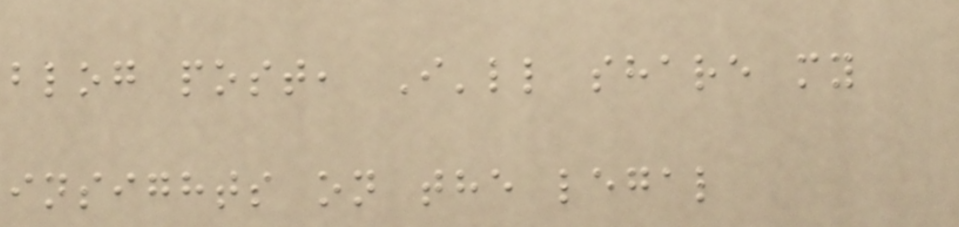blog post, I'll share my
insights on the legal
